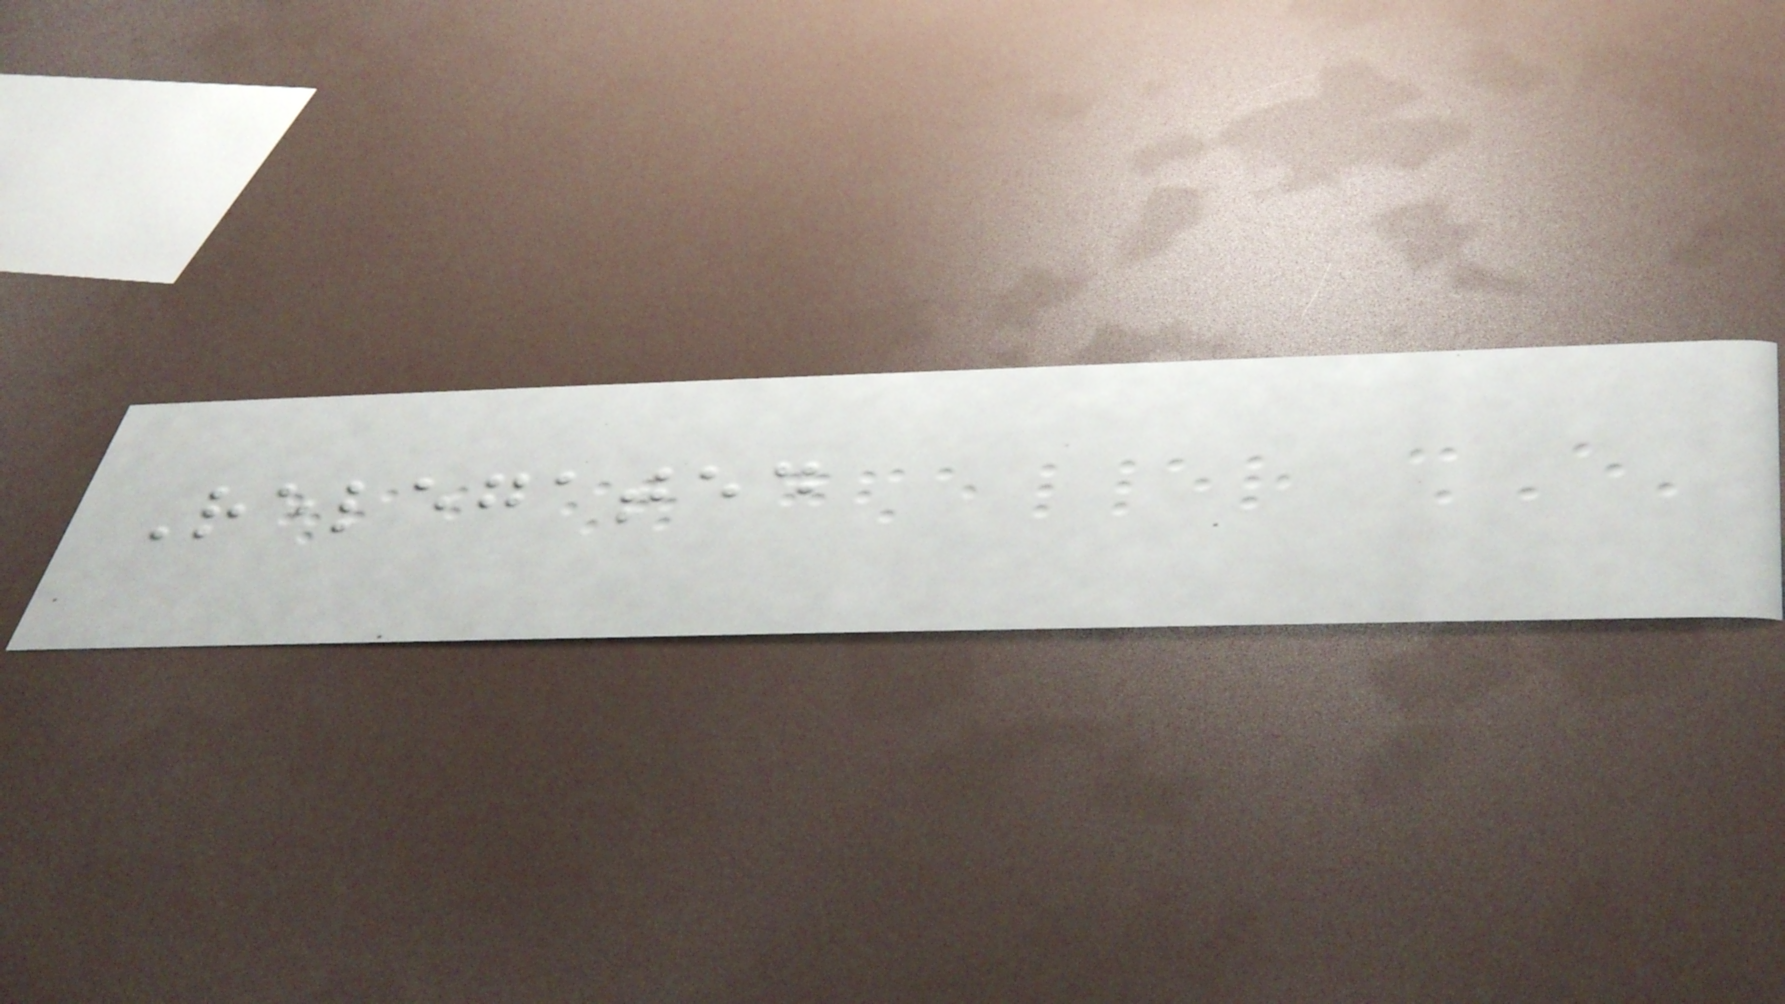Relegated
